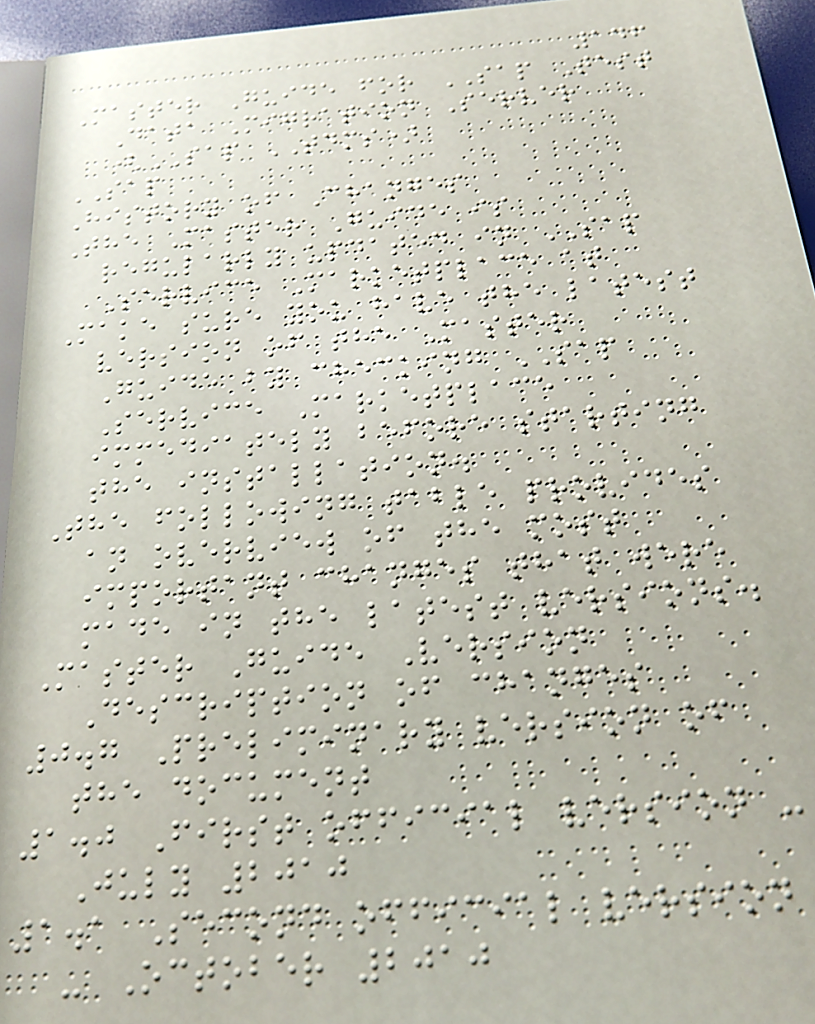146
Master Guide for SAP Test
Data Migration Server
(SAP TDMS)
SAP
History of Changes
The Master Guide is
regularly updated in SAP
Service Marketplace at
Make sure you have the latest
version of the Master
Guide by checking SAP
Service Marketplace
immediately before starting
the installation.
The following table provides
an overview of the most
important changes that were
made in the latest versions.
Master Guide Version
Description of changes
0.7 Preliminary version of
the document
1.0 First official version -
July 2010
1.1 Second official version
- October 2010
